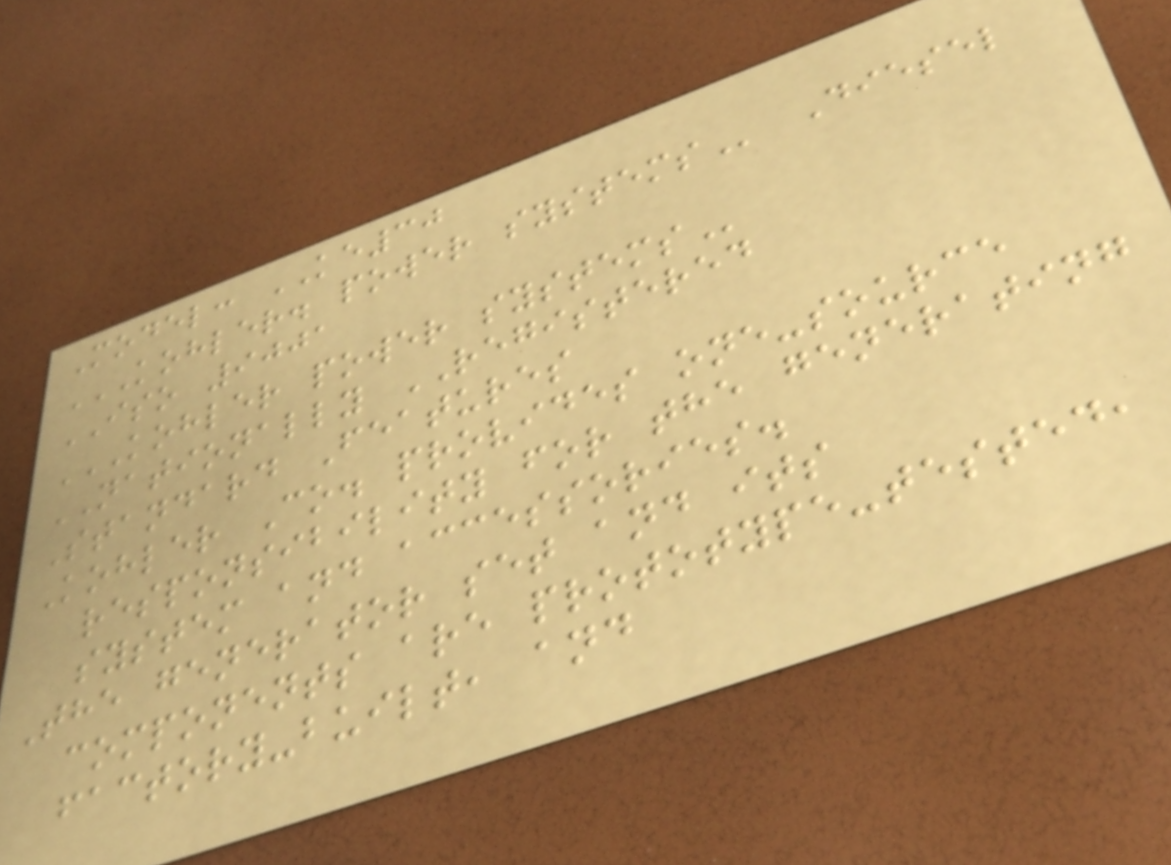Model: KE30
KOHLER. POWER SYSTEMS Diesel
ISO 9001
KOHLER POWER SYSTEMS
NATIONALLY REGISTERED
Standard Features
Kohler Co. provides one-source
responsibility for the generating
system and accessories.
The generator set and its
components are prototype-tested,
factory-built, and
